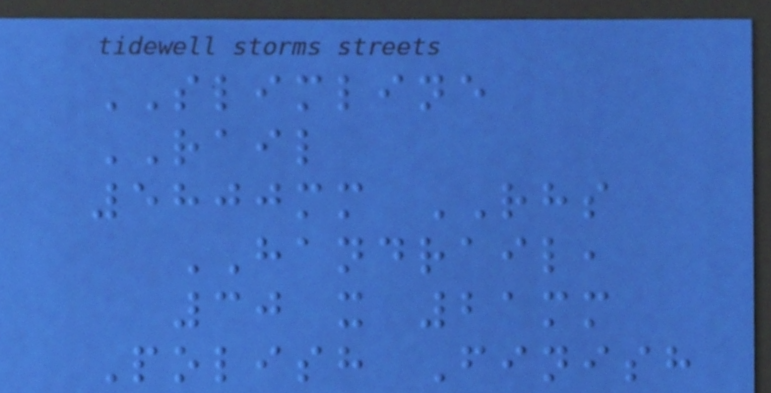SLIMLINE
RAIL
5800mm RHS
HANDRAIL,
30 x 21mm
Polish Finish
